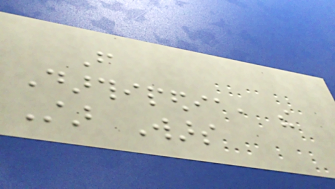From
Darthipedia, the
Star Wars
